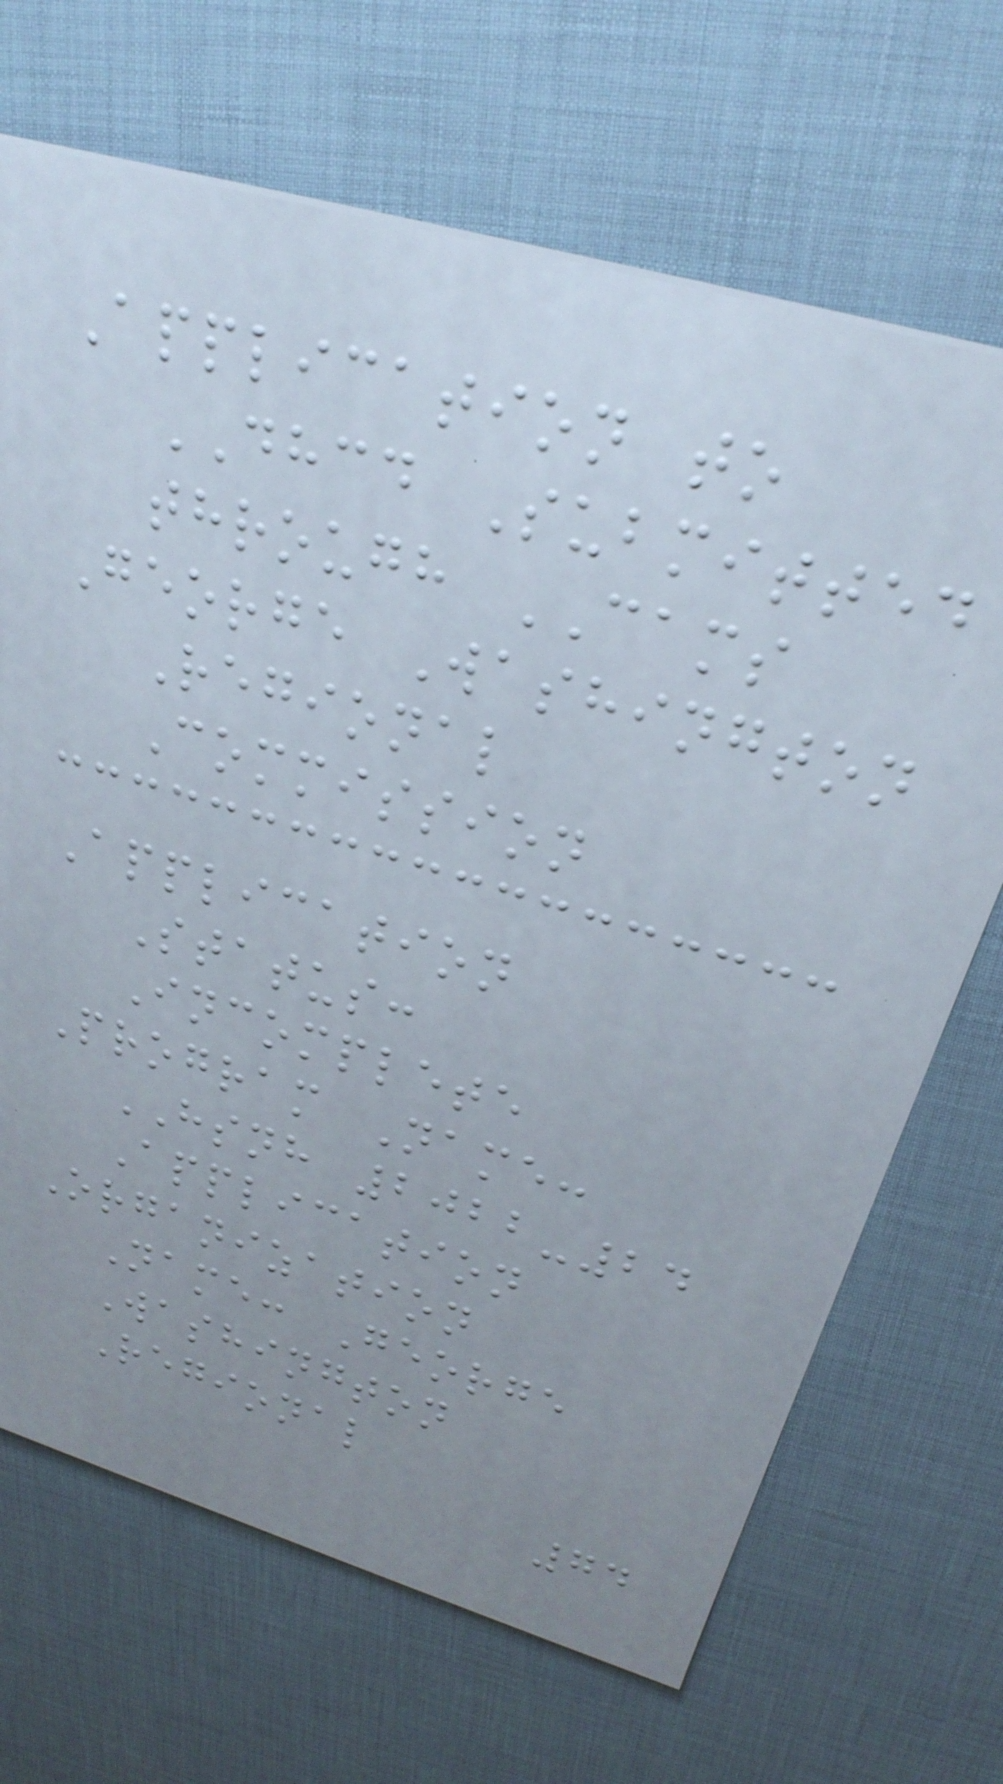Application to
DHCD Submitted
through CAMS
George Washington
Regional
Commission
Application
Status:
Incomplete
Program Name:
HSNH 2022-24
Application
Organization
Name: George
Washington
Regional
74
